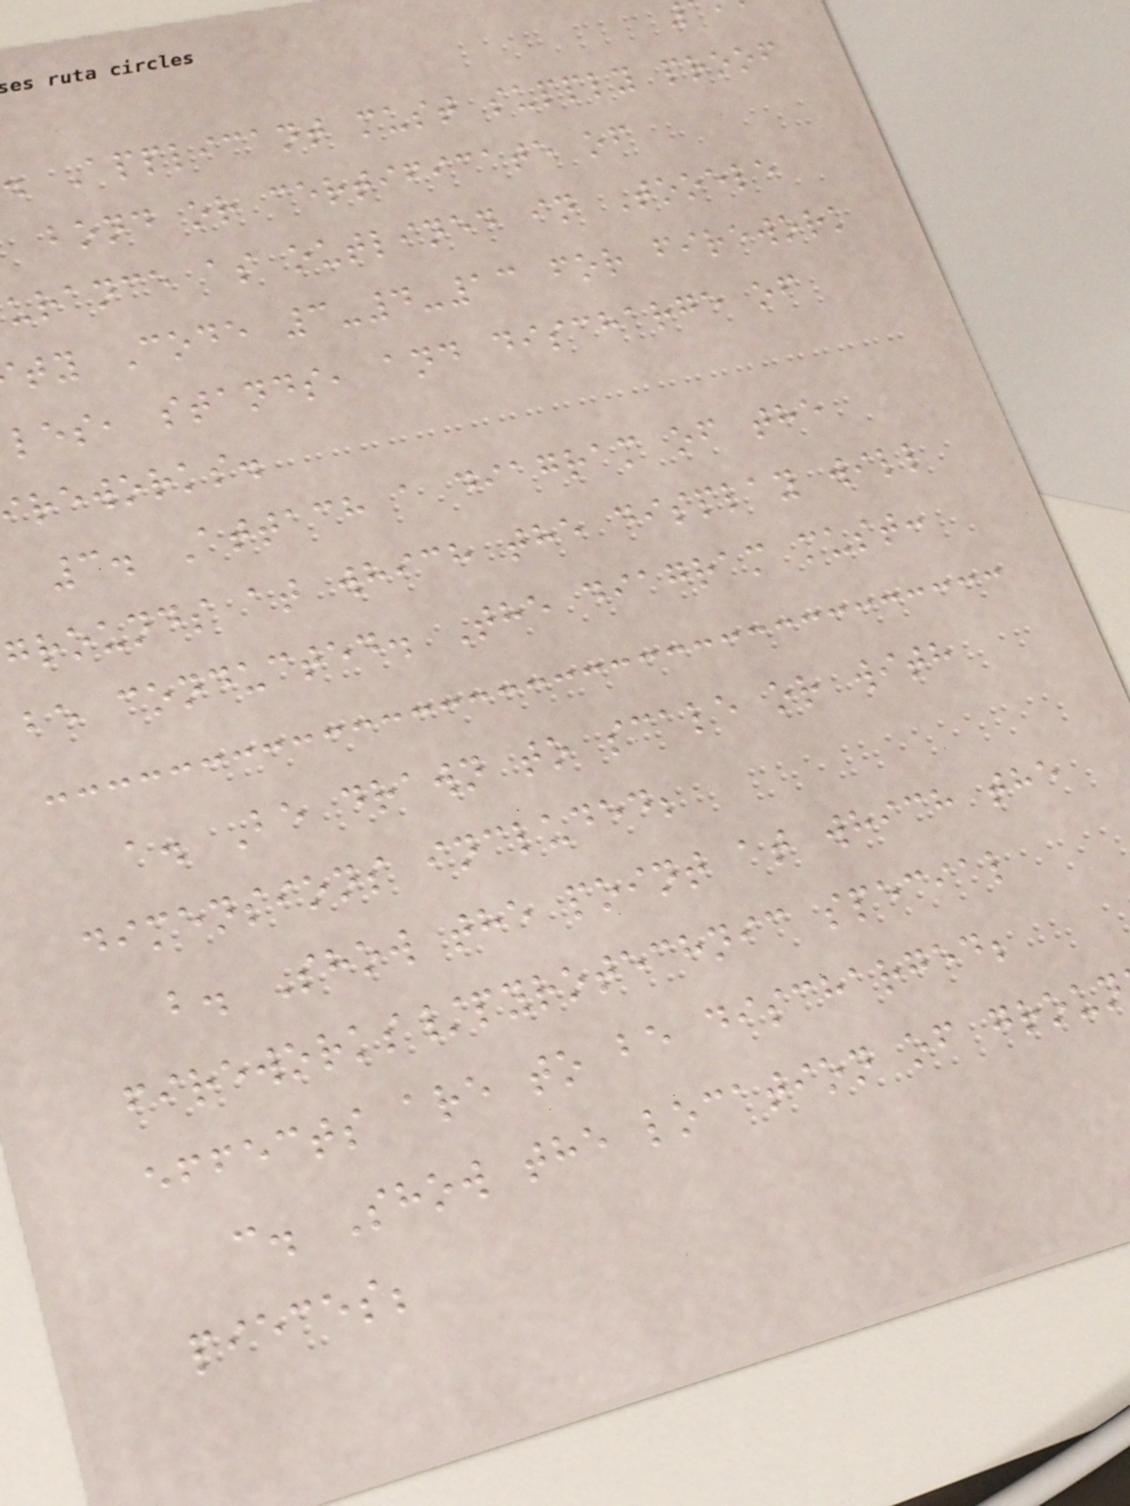Applicant must supply proof
bond or certificate of
urance as outlined in Tooele
ty Code 3-4-13 for firework
les, stands, and discharge of
reworks.
3. Attach a diagram of the
grounds at which the display will
be conducted. The diagram must:
a. Be drawn to scale or with
dimensions included;
b. Show the point at which the
fireworks/pyrotechnic special
effects are to be discharged;
c. Show the location of groun
pieces;
